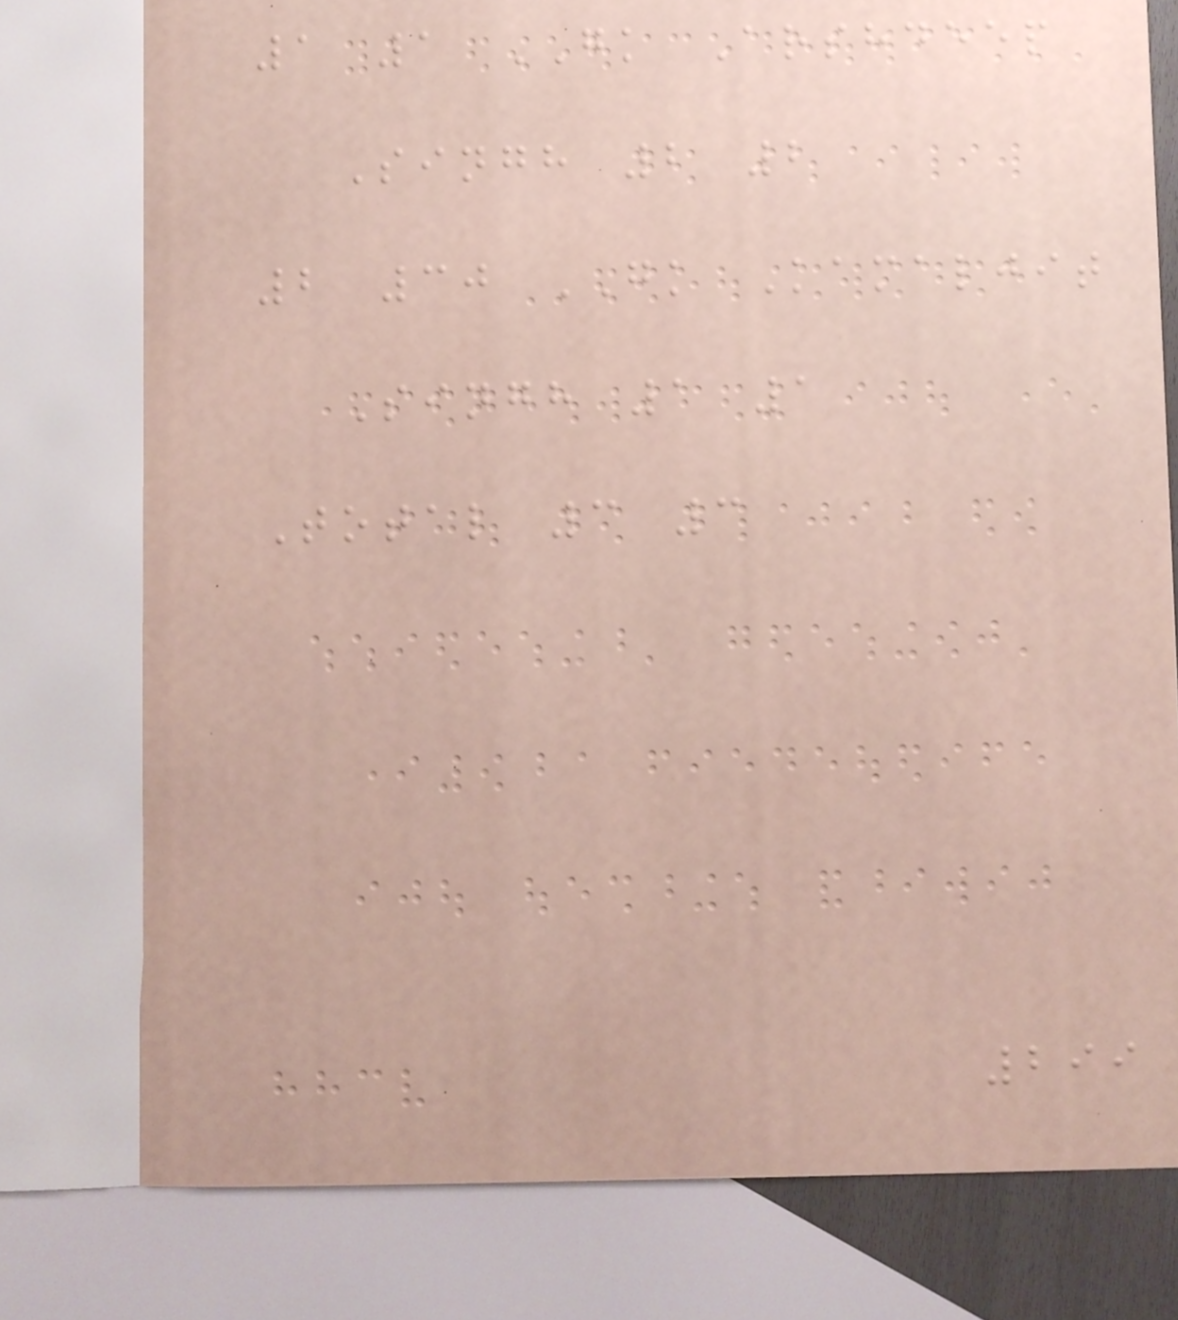1 1 GK Arshdeep
Singh 2 2
2 30 GK Kamaljit
Singh 1 1
Total 3 3
299
